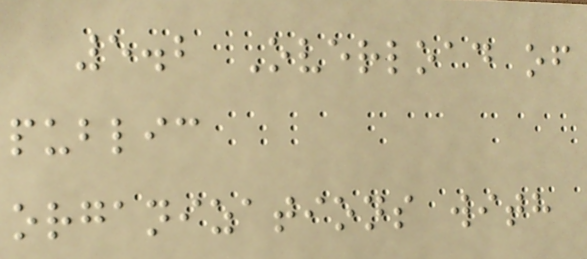5.2 Overload of
public
organizations with
